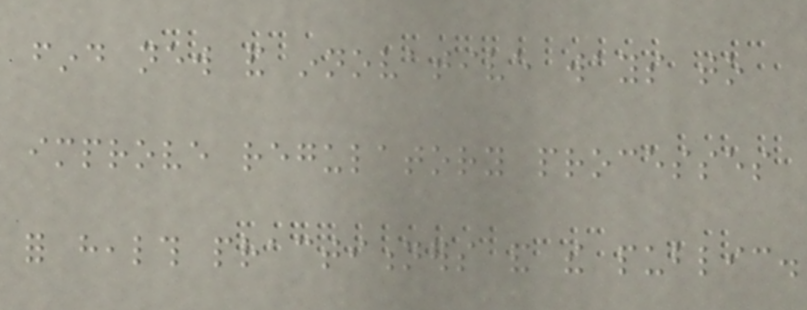find new and innovative ways to
improve regulatory processes
for health practitioners and the public.
